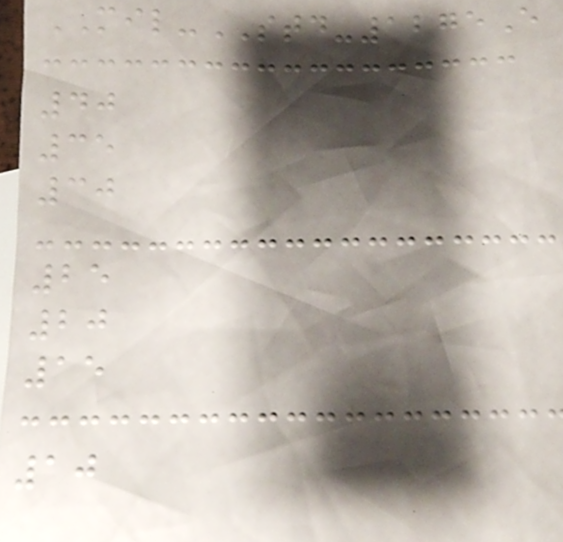MIL-STD-1275E
40
35
30
25
20
15
10
